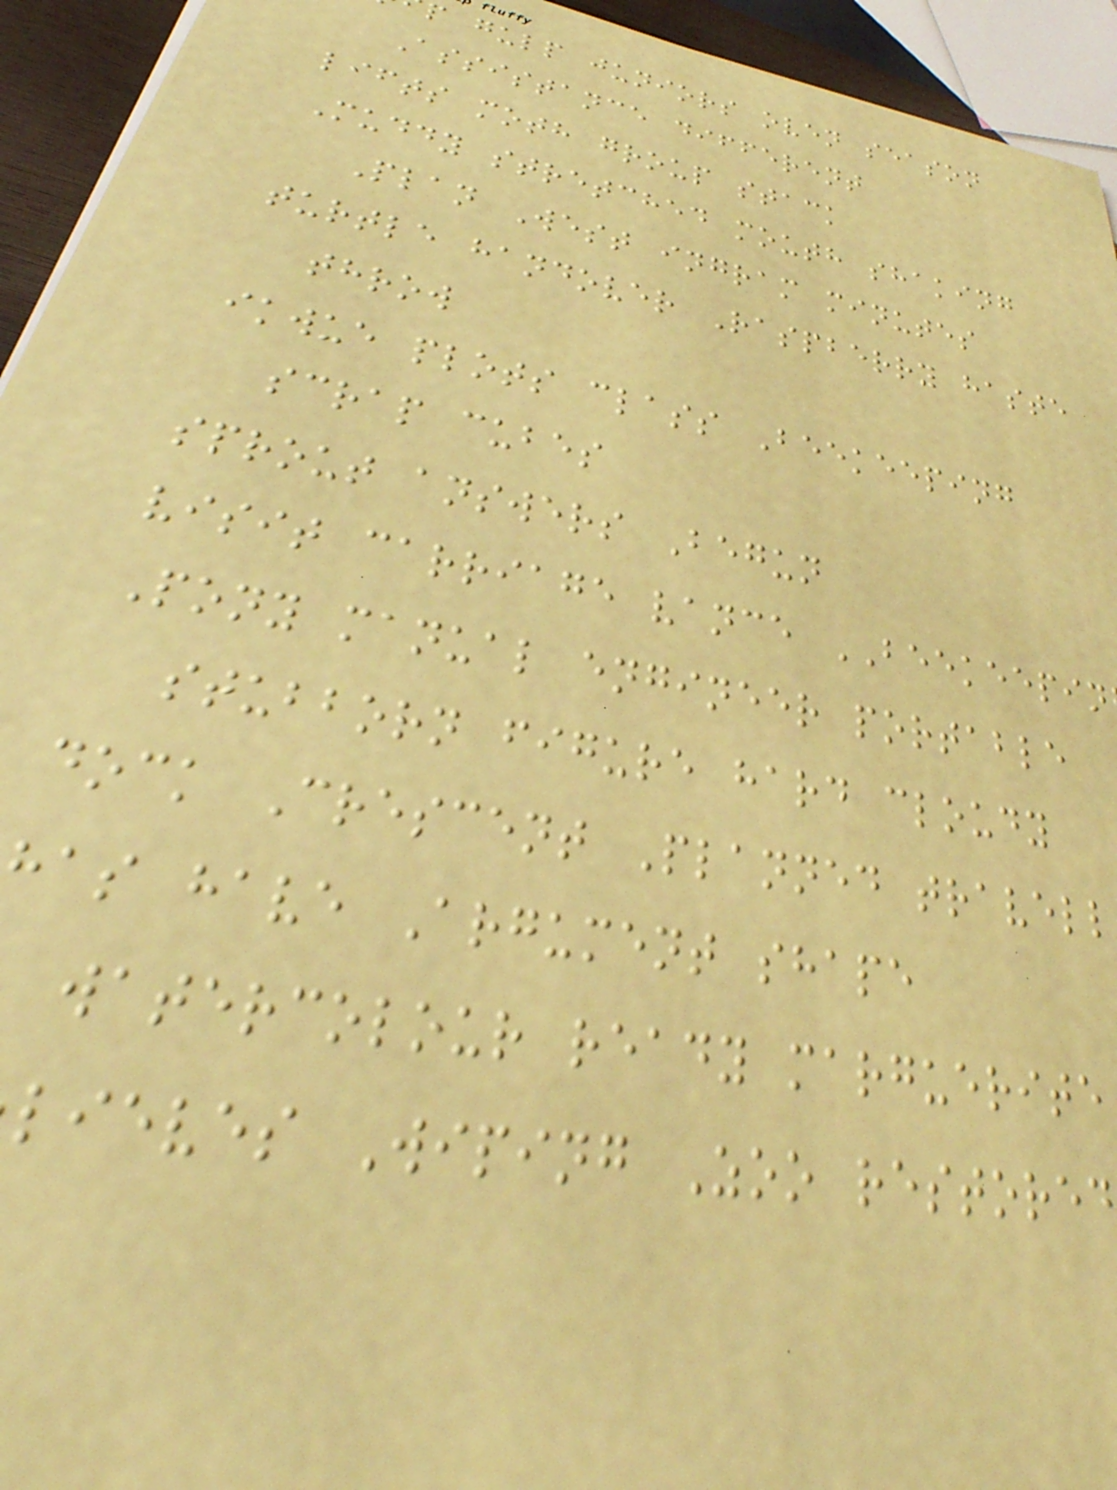p gulp juniors oven season
Assistance different
lifts moth group stack
Muddy stretched mouth shaking
Plan West ingram minutes
turtle handover Raspberry haste
throw
ikwue plots class Beekeeping
scrap cubes
sprout answers Begun
visit carriage vance BEEKEEPIN
Pony manual engineer portable
stubborn figure hard cloudy
dock Crescent Planned travell
has have Argument shape
watercolour ready marguerite
lieves Wiping Zoo restored
